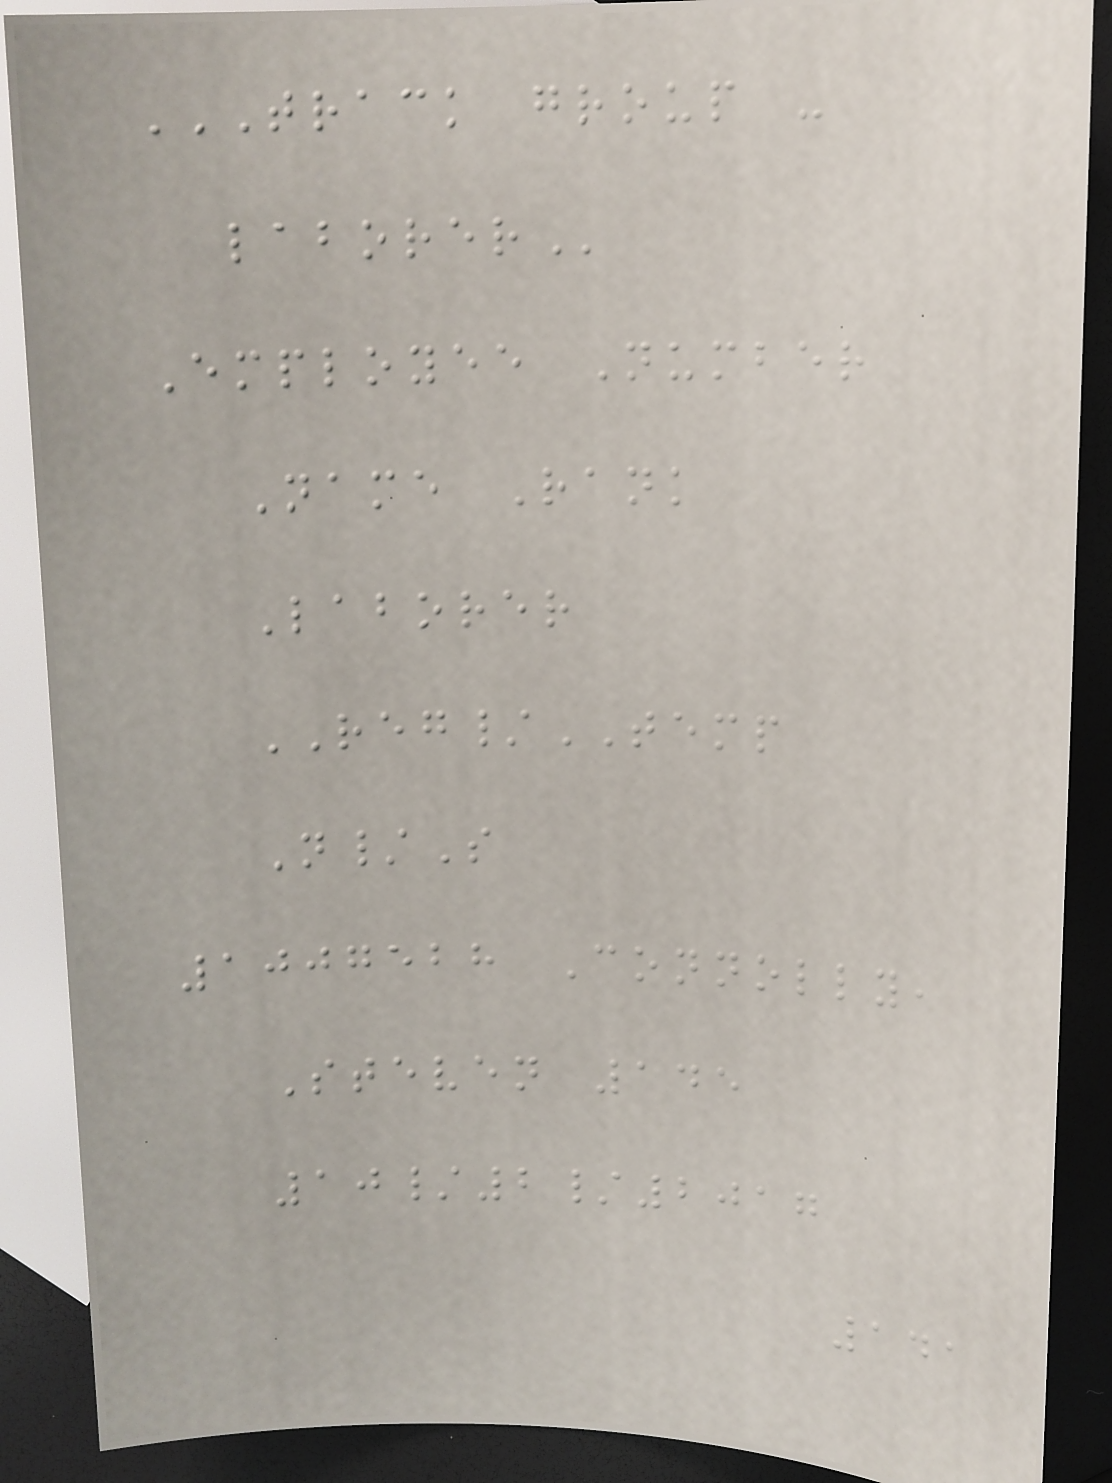TRACK GROUP -
LABORER
Employee Number
Name Rank
Laborer
REG/TEMP
N/S
1007528 Connolly,
Steven 145
10/2/2017
141
